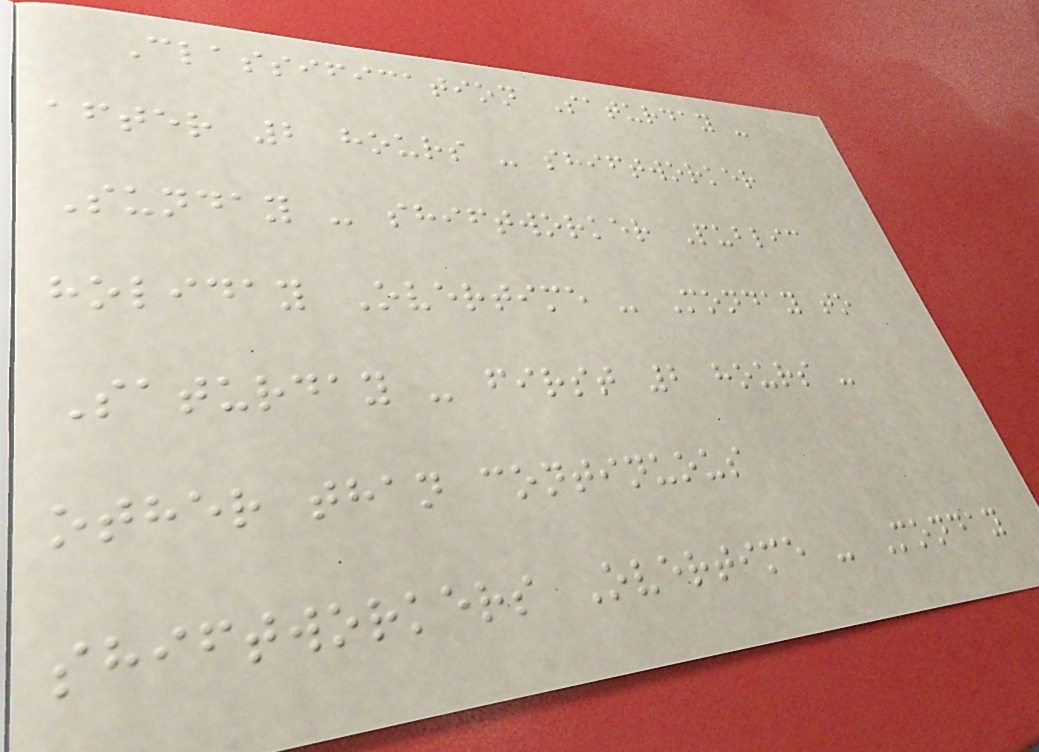Classification Saturday -
after 2 hours - shiftworker
Sunday - shiftworker Public
holiday Overtime - Monday to
Saturday - first 2 hours -
other than continuous
shiftworkers Overtime - Monday
